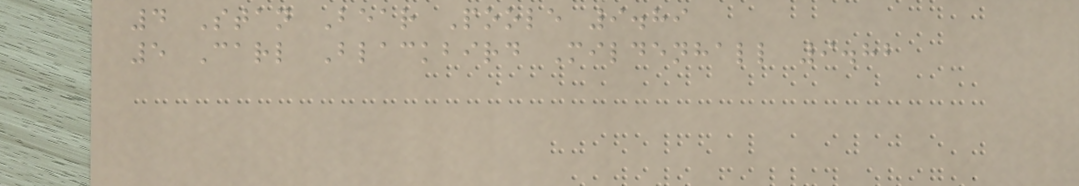4 Stan Bear Poole 9.89
5 Carl Blackbird Mildenhall 9.82
